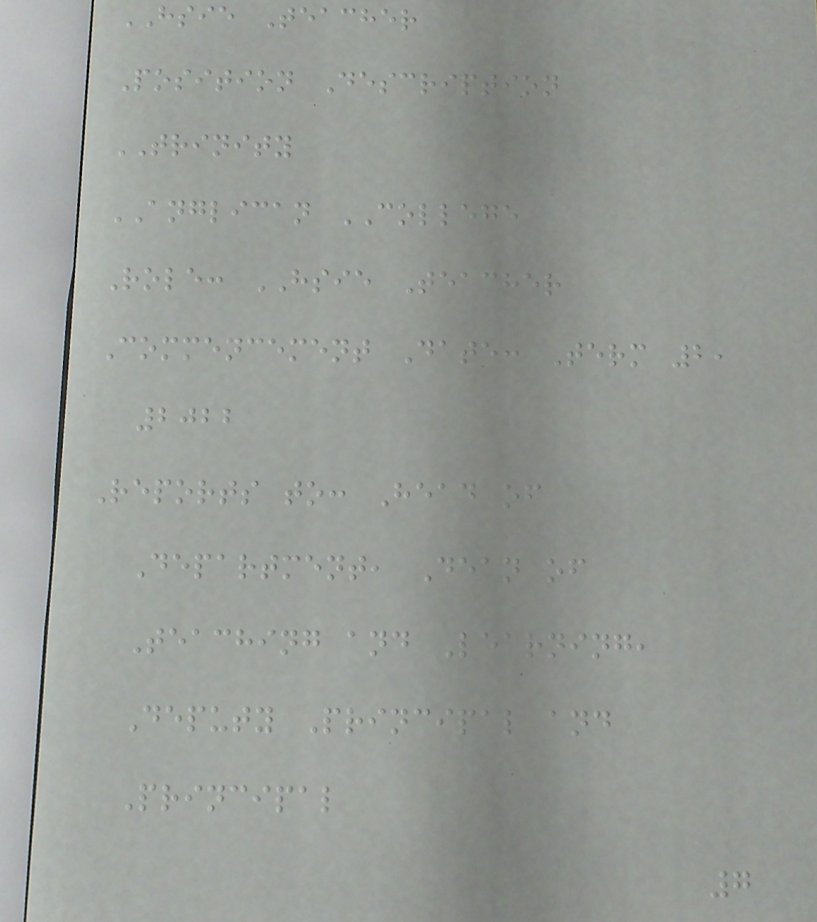HSIE Teacher
Position Description
TRINITY
ANGLICAN COLLEGE
Role: HSIE Teacher
Commencement Date: Term 2,
2022
Reports to: Head of
Department, Dean of
Teaching and Learning,
Deputy Principal and
Principal
7
